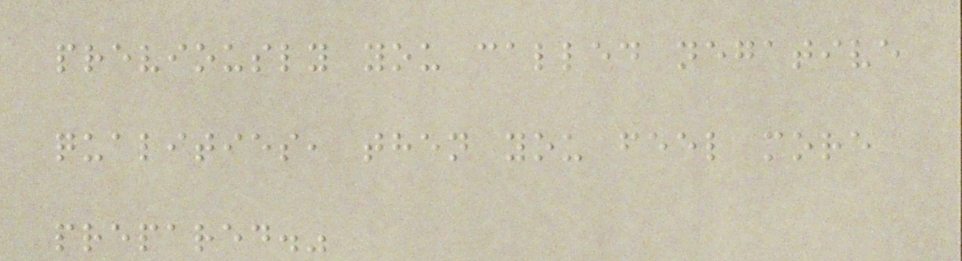previously you called negative
qualities, then you feel more
prepared."
